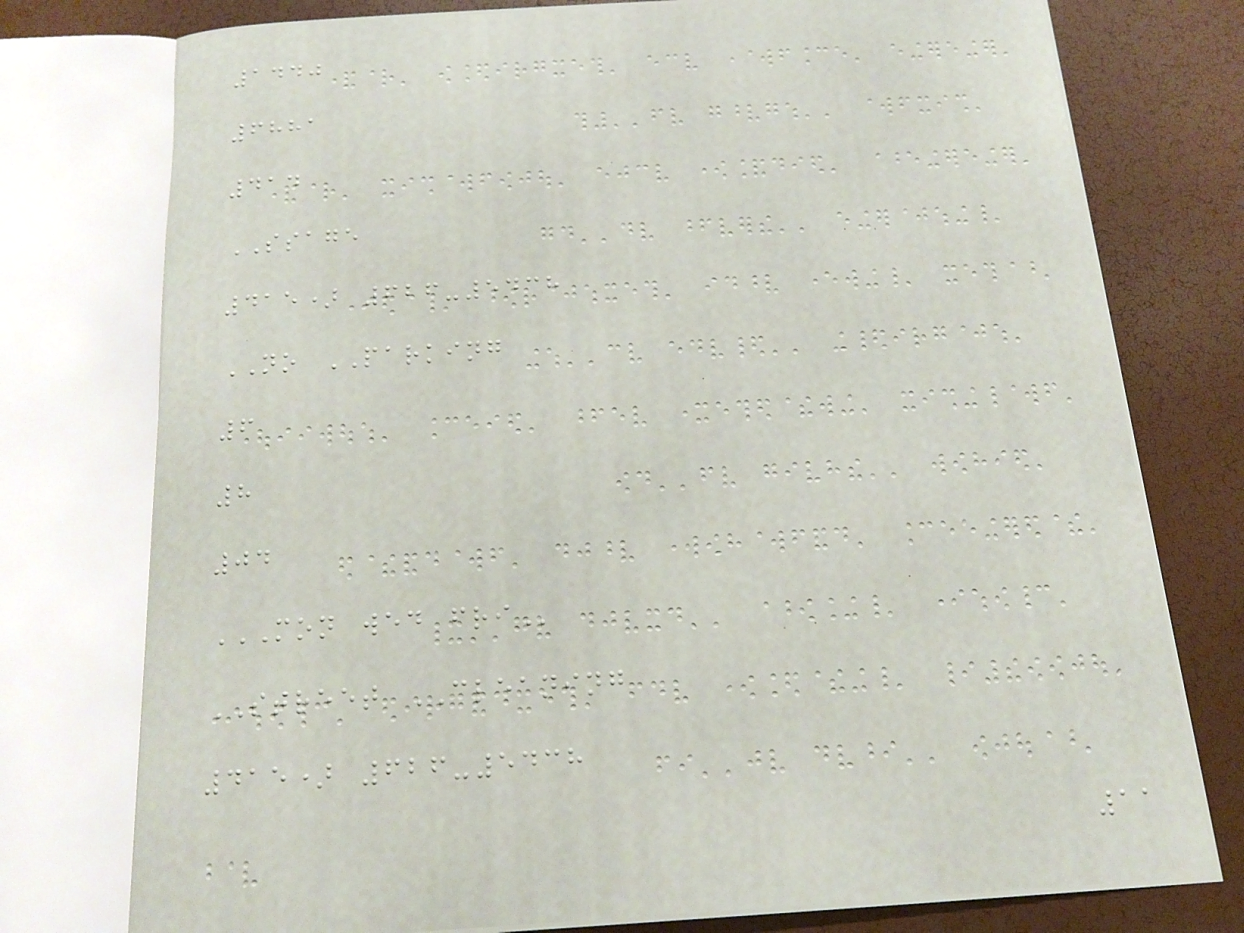1440
6881
414
SSAGE
415) 626-5438
NO PARKING
6
8
04
MON WED FRI
STREET CLEANING
415) 626-5438
11
